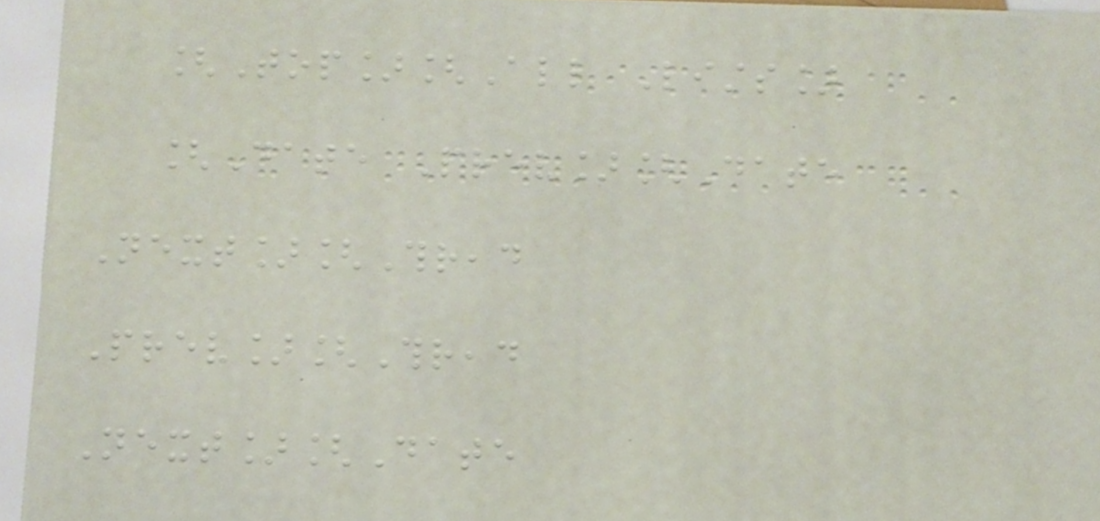[Top][All Lists]
[Date Prev][Date
Next][Thread
Prev][Thread
Next][Date
